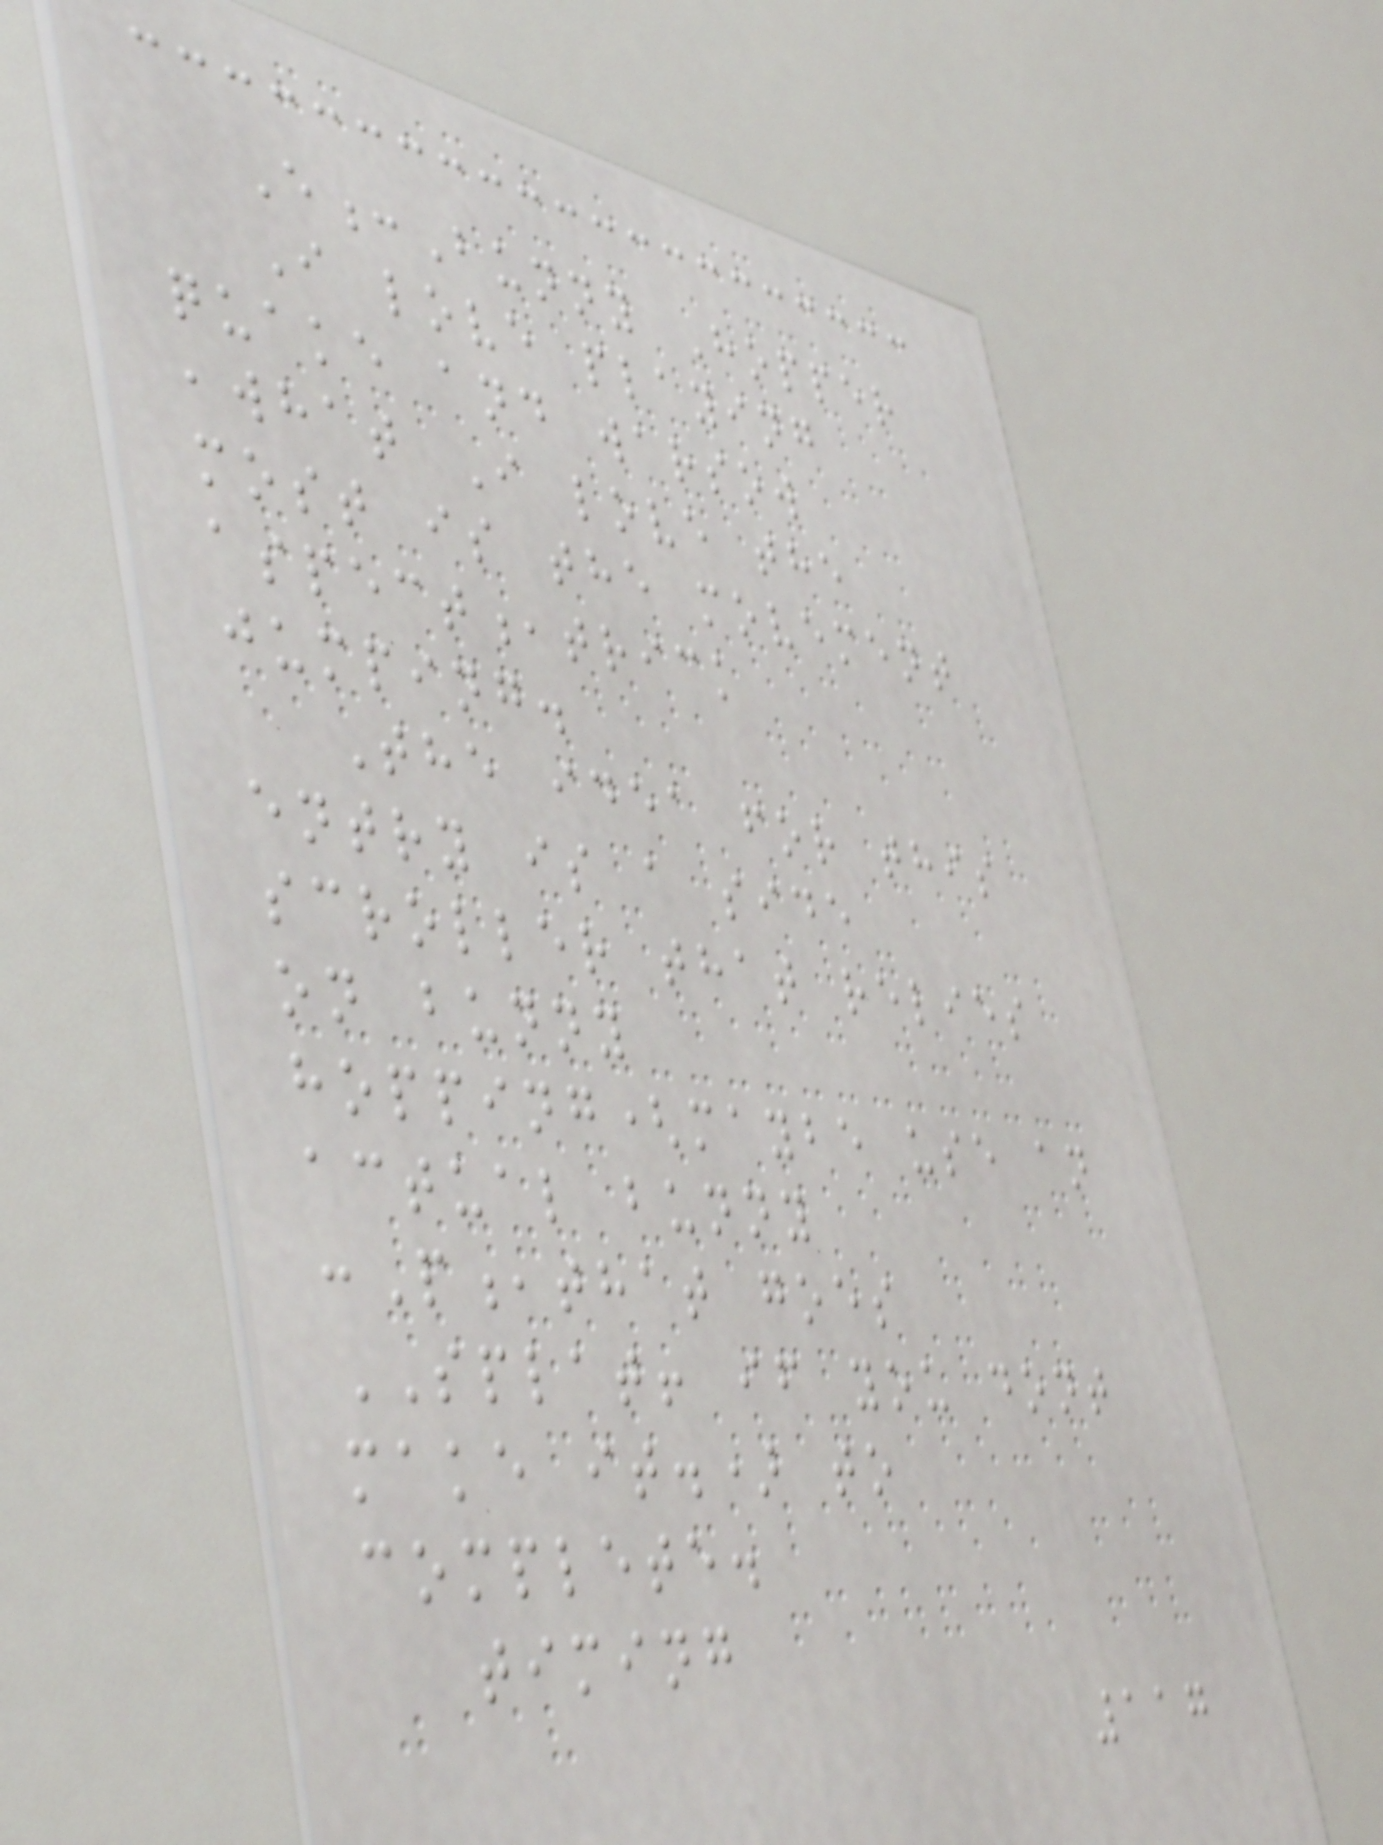E:Bunny Hopper
I love playing
quake and warsow
,what I love the
most is the movement
aspect,trick
jumping.
The idea for this
entry is a side
scroller that relies
on bunny
hopping(maybe use an
actual bunny
:P,that goes
SPLAT! if you dont
make it.) to
complete.
timing
117
